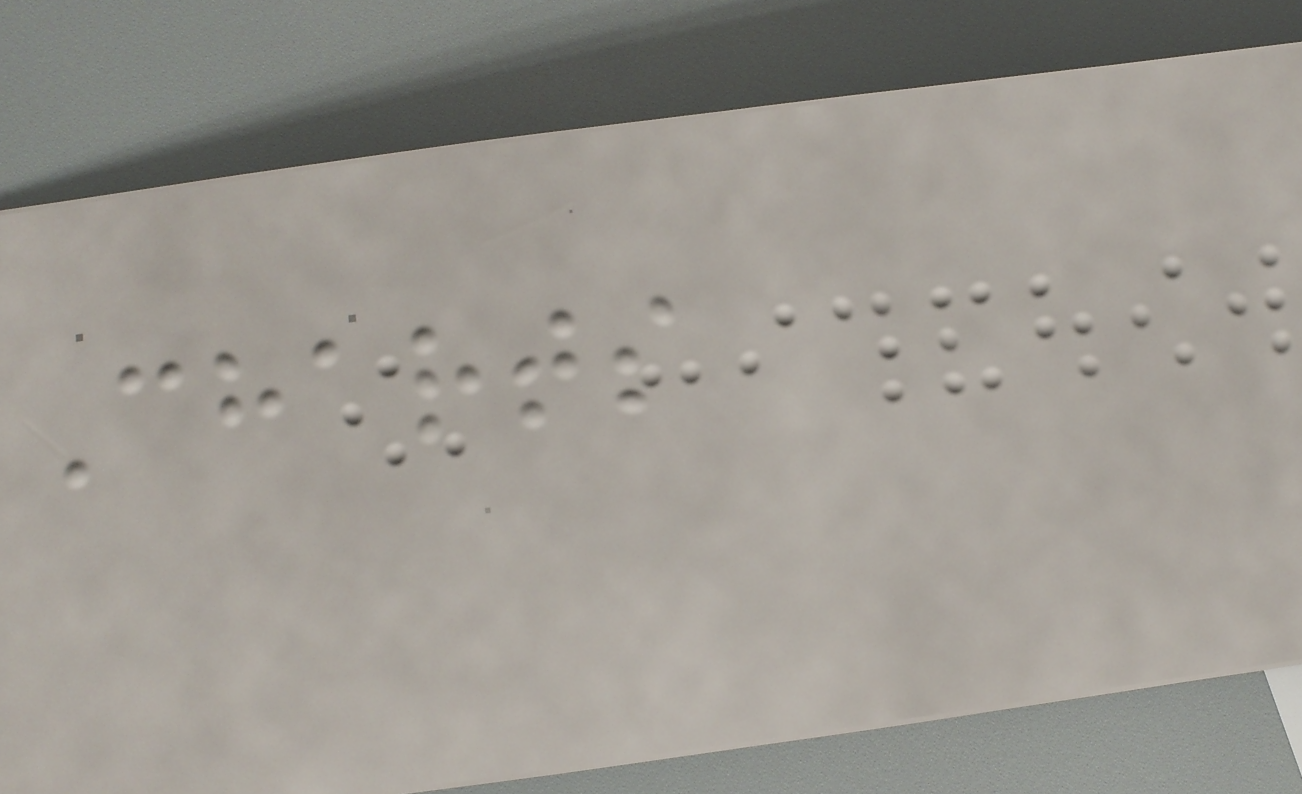Charts
